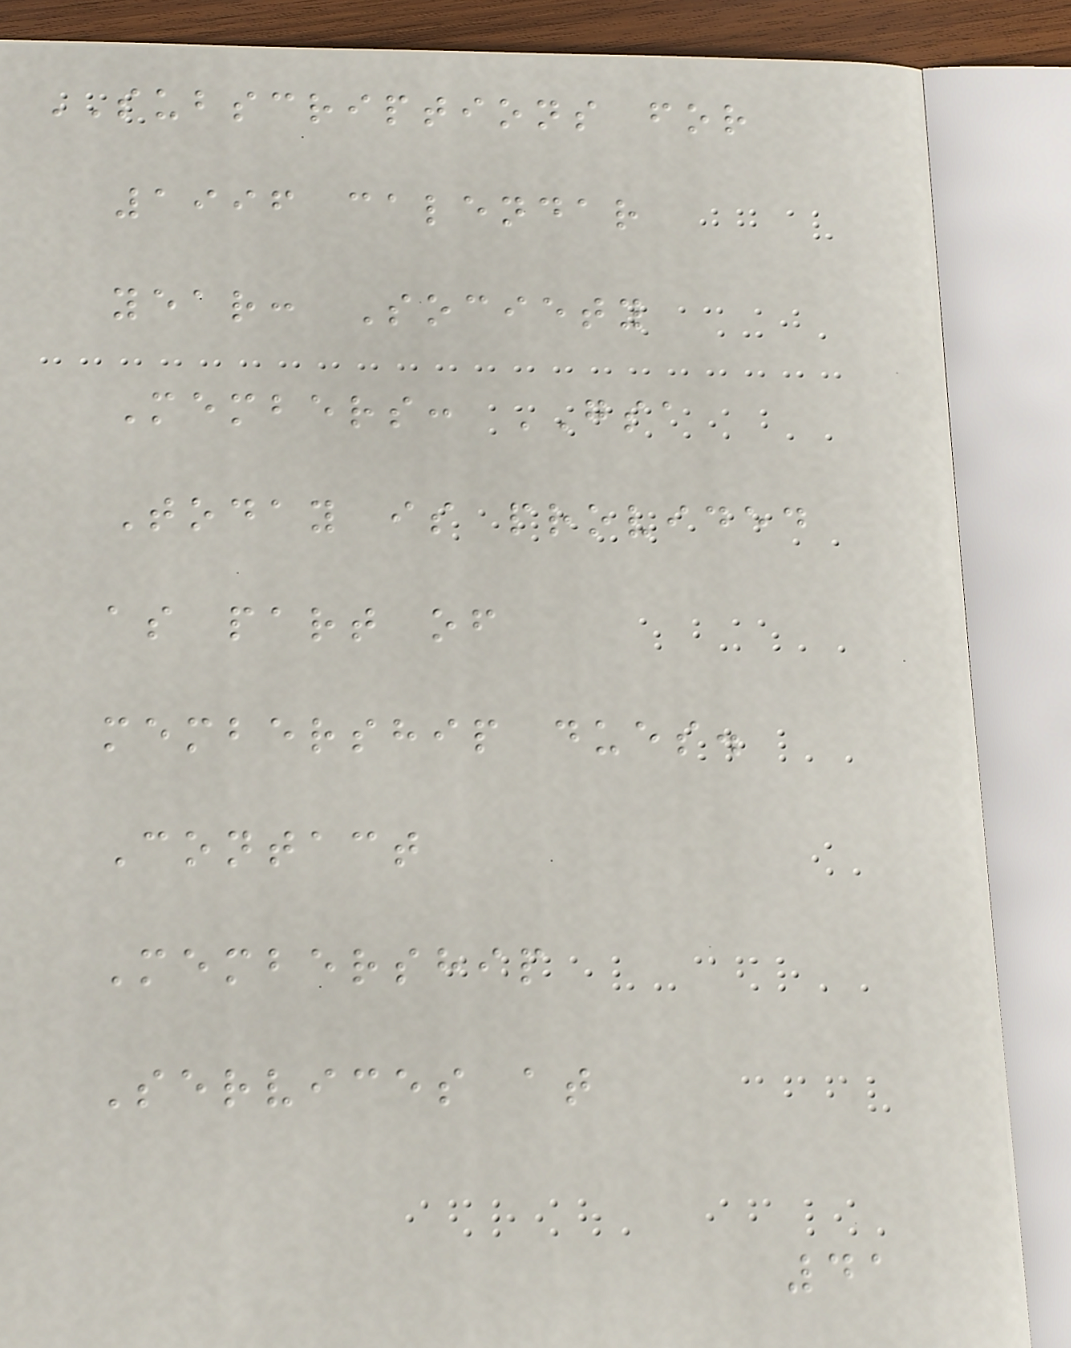SUBSCRIPTIONS for
1996 calendar
year: Society
Members: GSA
Today is provided
as part of
membership dues.
Contact
Membership
Services at
41
